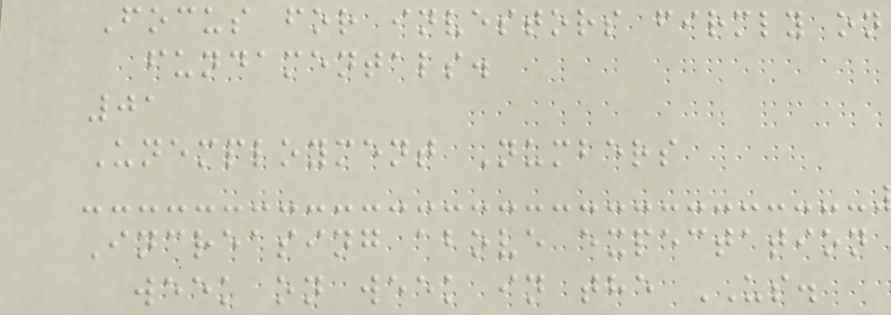Focus for investors firmly on
fundamentals.
01
Unemployment Numbers
Increasing above expectation
week on week in the US.
